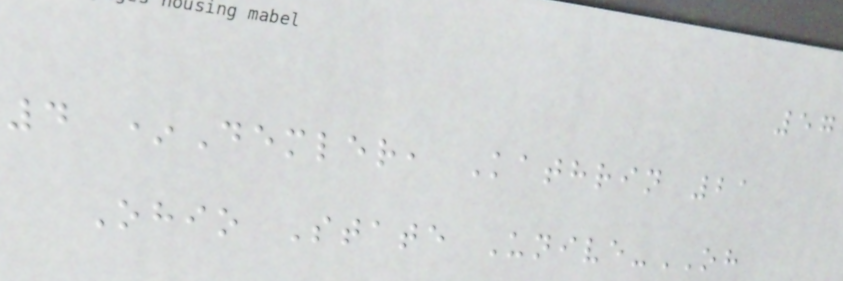57
4 *Demler, Kathrin 21
Ohio State Unive-OH
